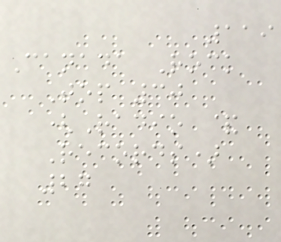119
Canada Rock
Top 30
(Radio &
Records)
27
